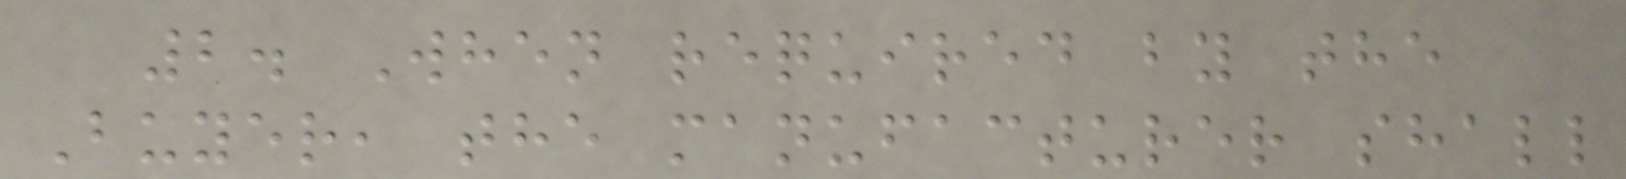2. When required by the
Buyer, the manufacturer shall
